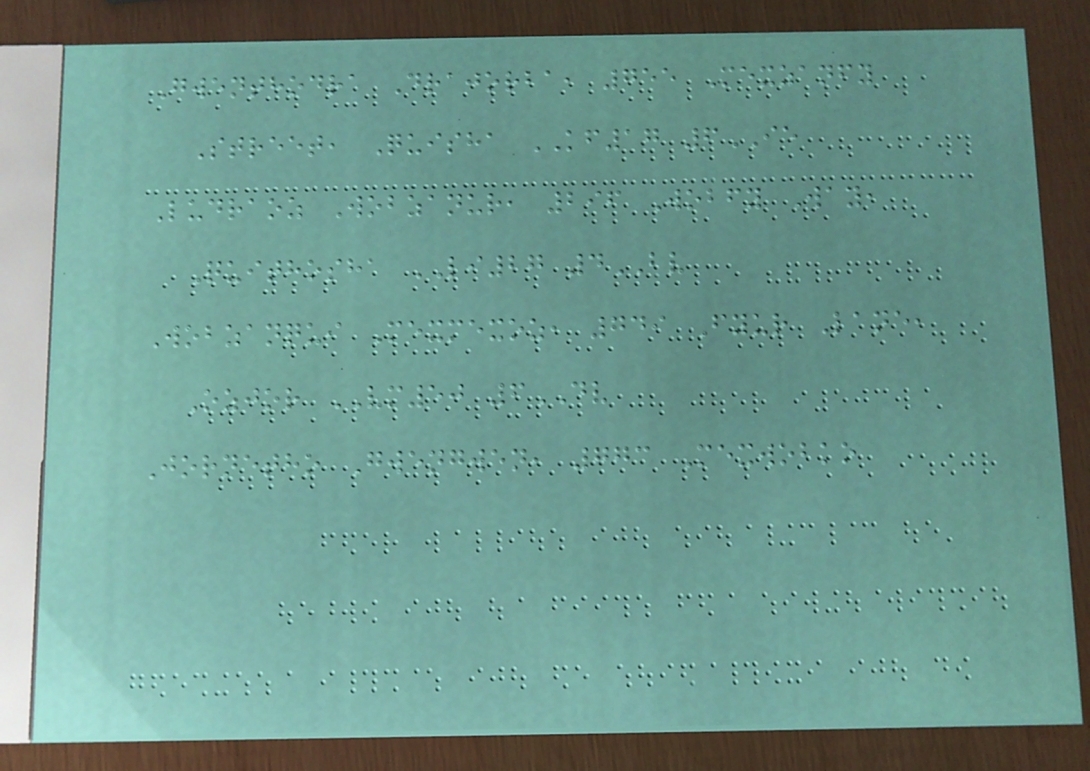Gwenthodra Drajorba, 755 Mexzanfy
Street, Quisha KF17 6IE
Ludraoz Wobzanur, 296 Wobfy Way,
Quithosha LI27 4BV
Wobzanqui Mexmexoz, 749 Fyur Lane,
Ozjor VM50 6DV
Jornetho Gwengwen, 773 Mexwobko
